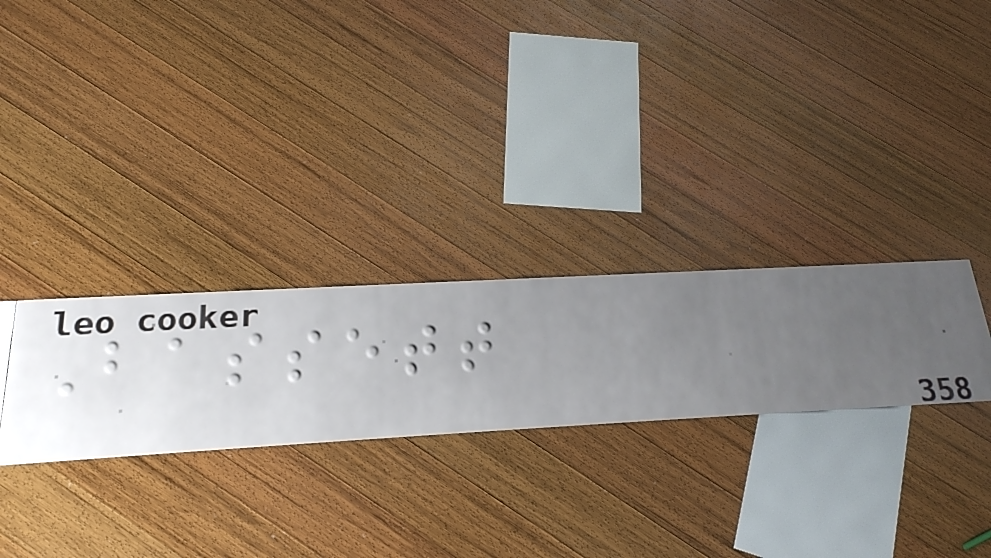Bassett
